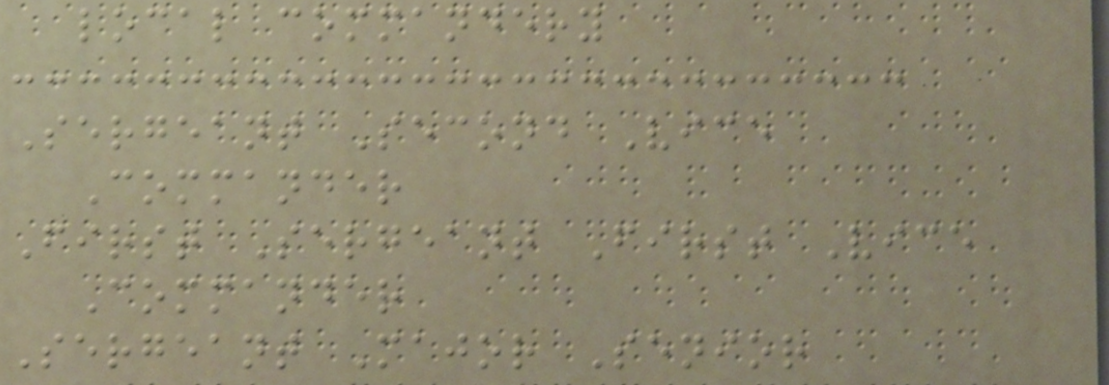local commandery
Sergeant Second Vice
Commander
First Sergeant First Vice
Commander
Sergeant Major Senior
